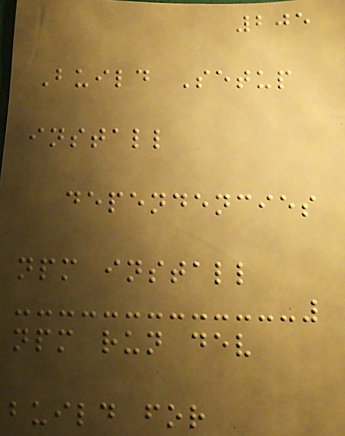205
Build Setup
install
dependencies
npm install
npm run dev
build for
